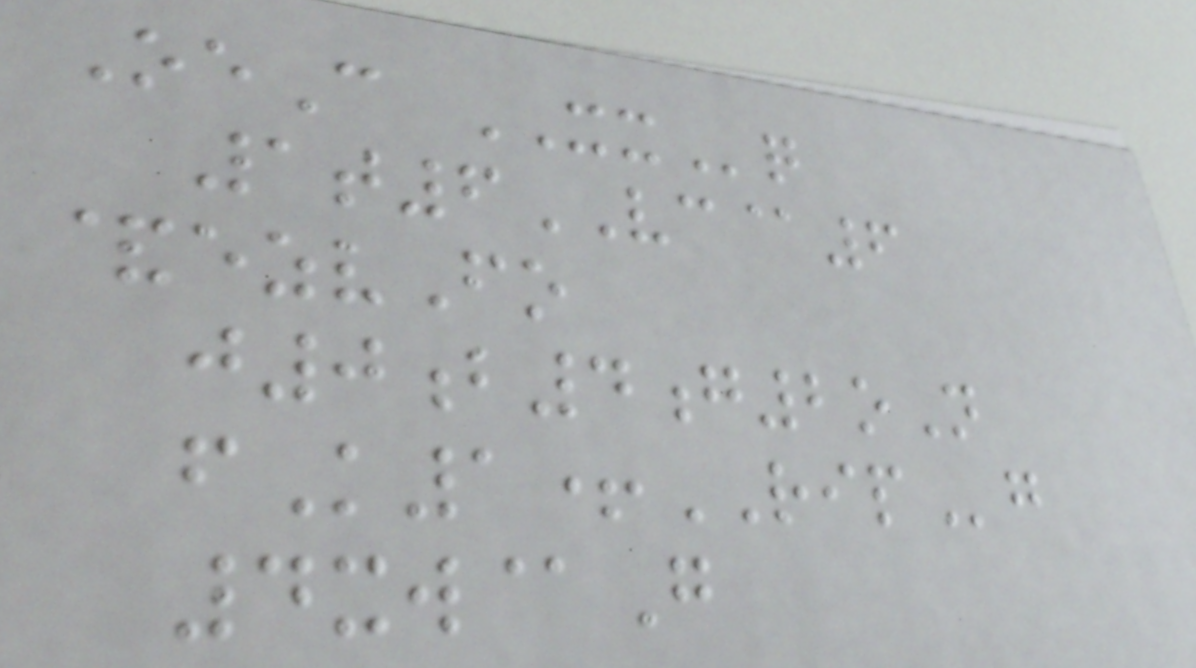OeC XXq
1t6VC@6
&ezvFo
j0b4g2oN
fK1+RIPg
4xw@G
